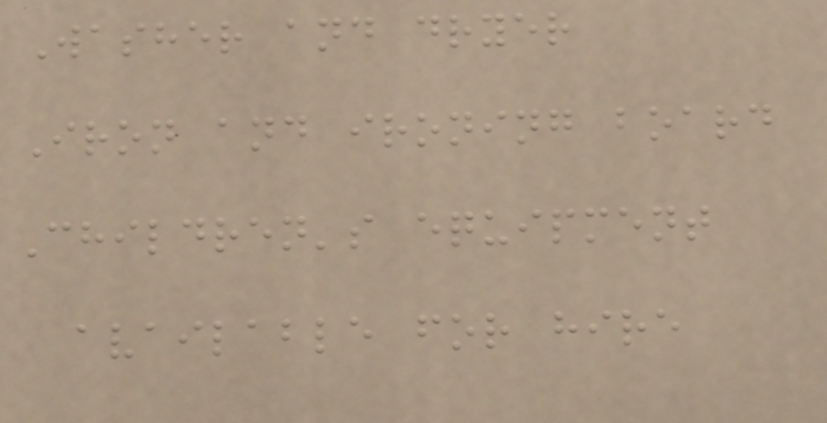Washer and dryer
Iron and ironing board
Children's equipment
available for hire
